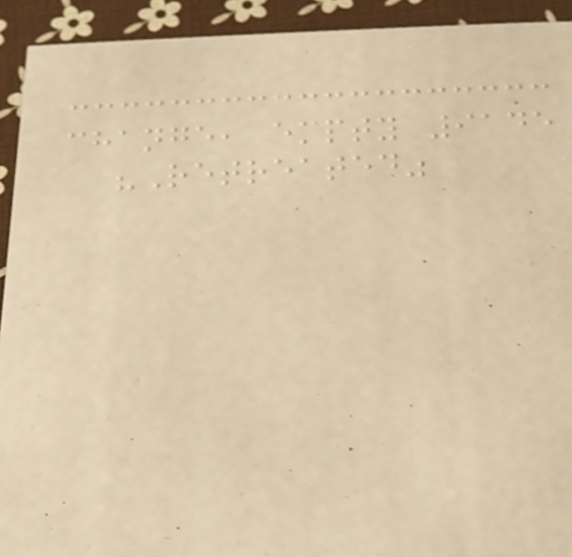change, empty 9145
"Retreated"
